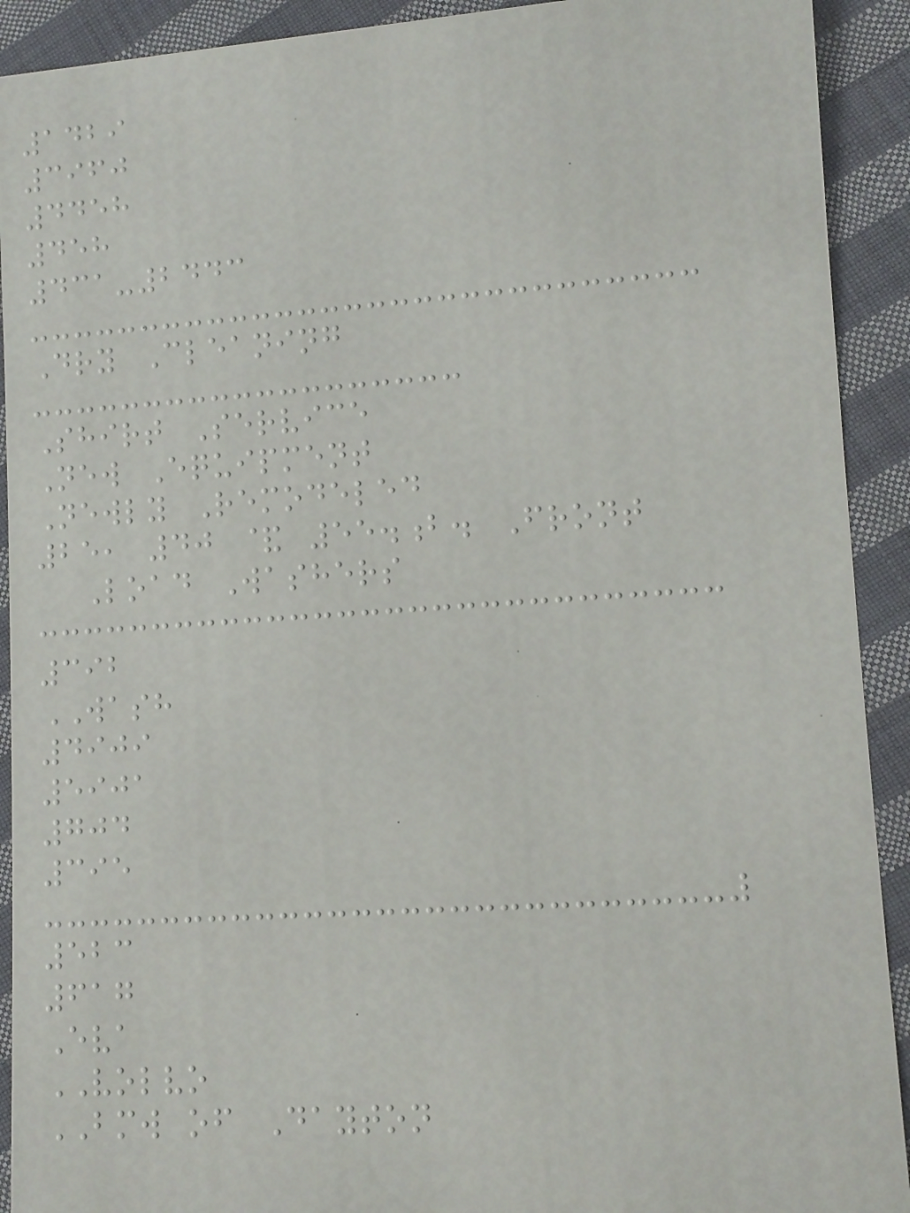1429
3960
4458
458
431-2443
Dry Cleaning
Shirt Service
New Equipment
Newly Remodeled
25, 40 & 55.b. Front
Load Washers
392
WASH
4909
5901
704
395
523
617
Eva
VOLVO
BMW of Dayton
